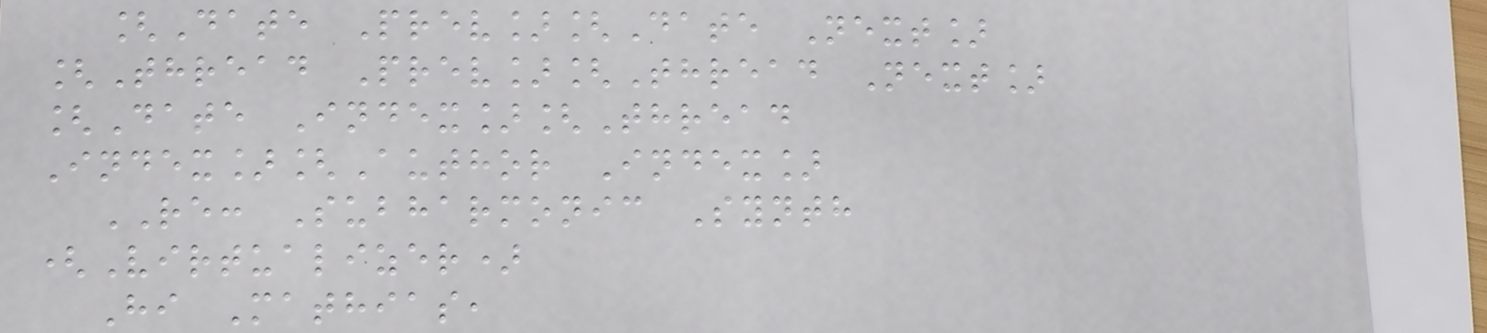[Date Prev][Date Next]
[Thread Prev][Thread Next]
[Date Index][Thread
Index][Author Index]
RE: Subharmonic Synth
(Virtualizer)
Hi Mathias,
